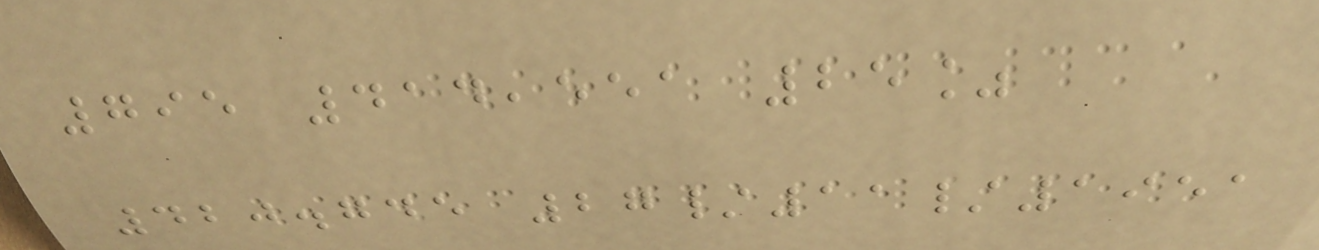795 414,551 25%
420.745 27/11/1951
